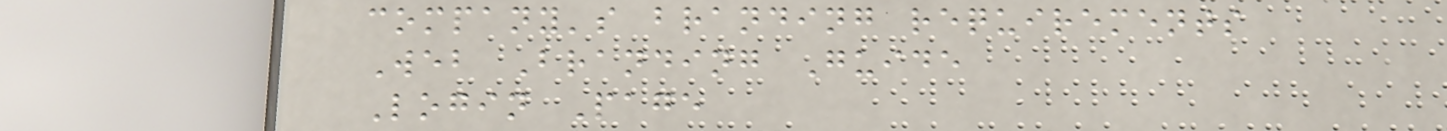company's branding requirements
Web Branding Guide
Login Page
